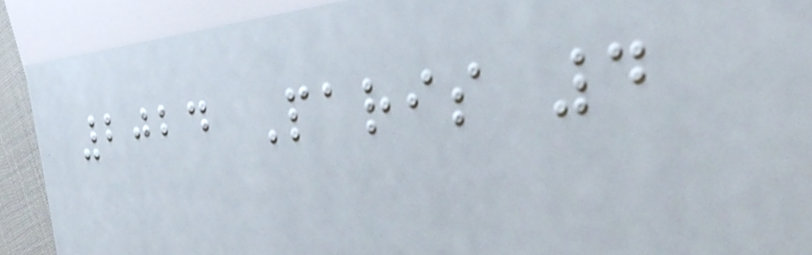2024 Paris 4
